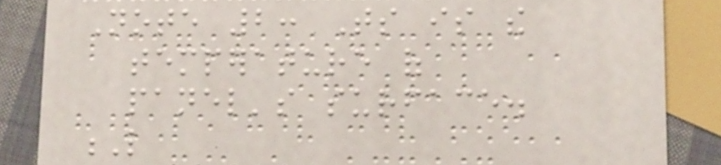Note 2: Ts is the
temperature of
panel's surface.
L
